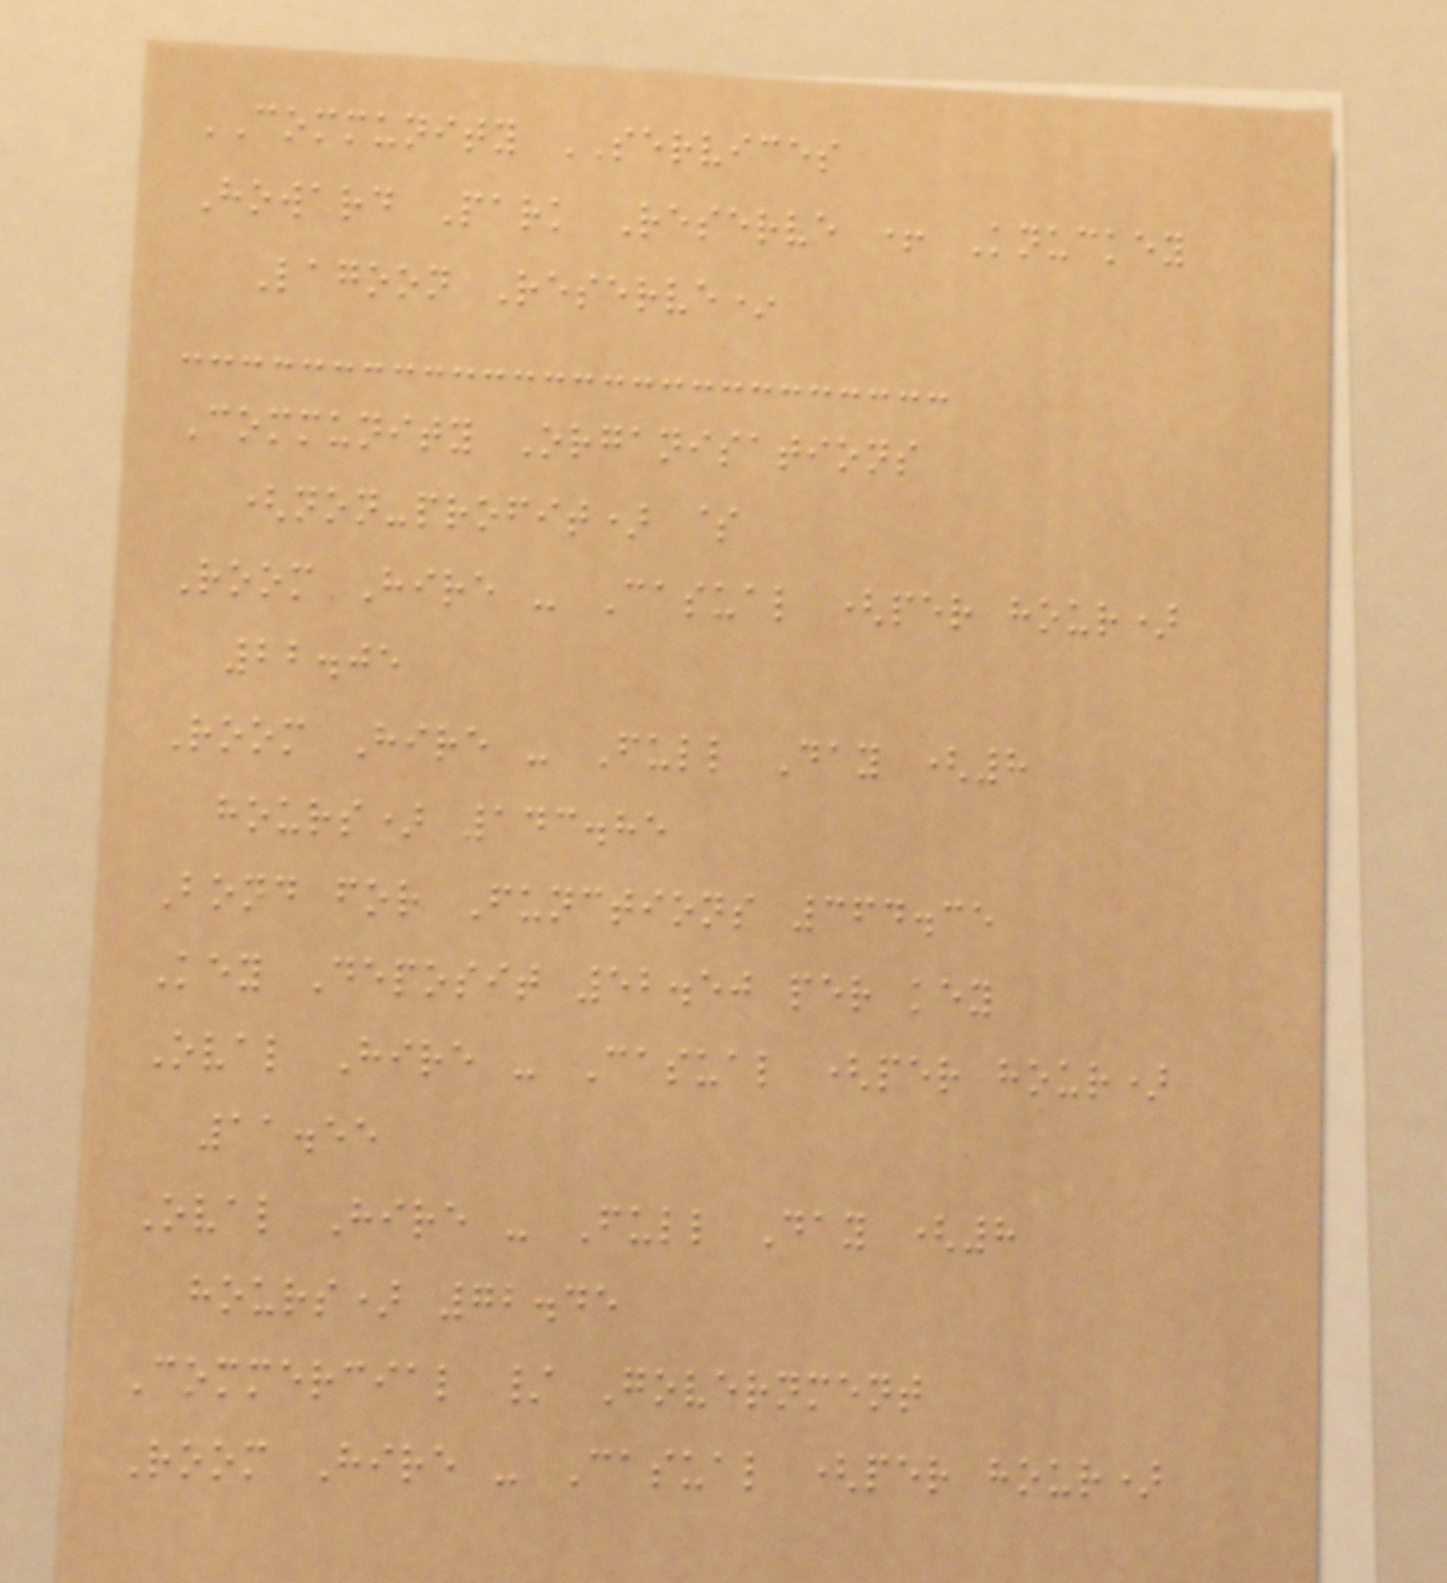COMMUNITY SERVICES
Howard Park Reserve + Knuckey
Lagoon Reserve*
Community Organisations
(non-profit) $
Room Hire - Casual (per hour)
22.05
Room Hire - Full Day (8
hours) 143.85
Bond for Functions 364.35
Key Deposit 52.50 per key
Oval Hire - Casual (per hour)
11.55
Oval Hire - Full Day (8
hours) 72.45
Commercial / Government
Room Hire - Casual (per hour)
